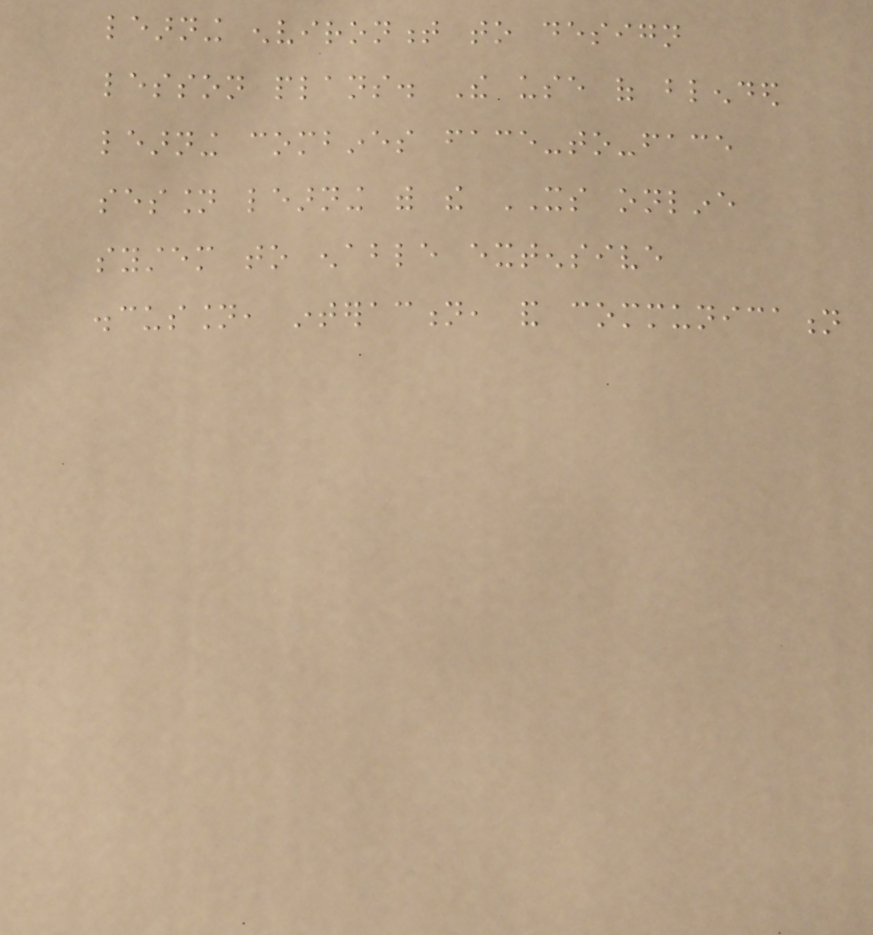learning environment to design
lesson plans. The use of blended
learning combines face-to-face
session learning with the ITS online
system to enable extensive
discussion, interaction, and communication
